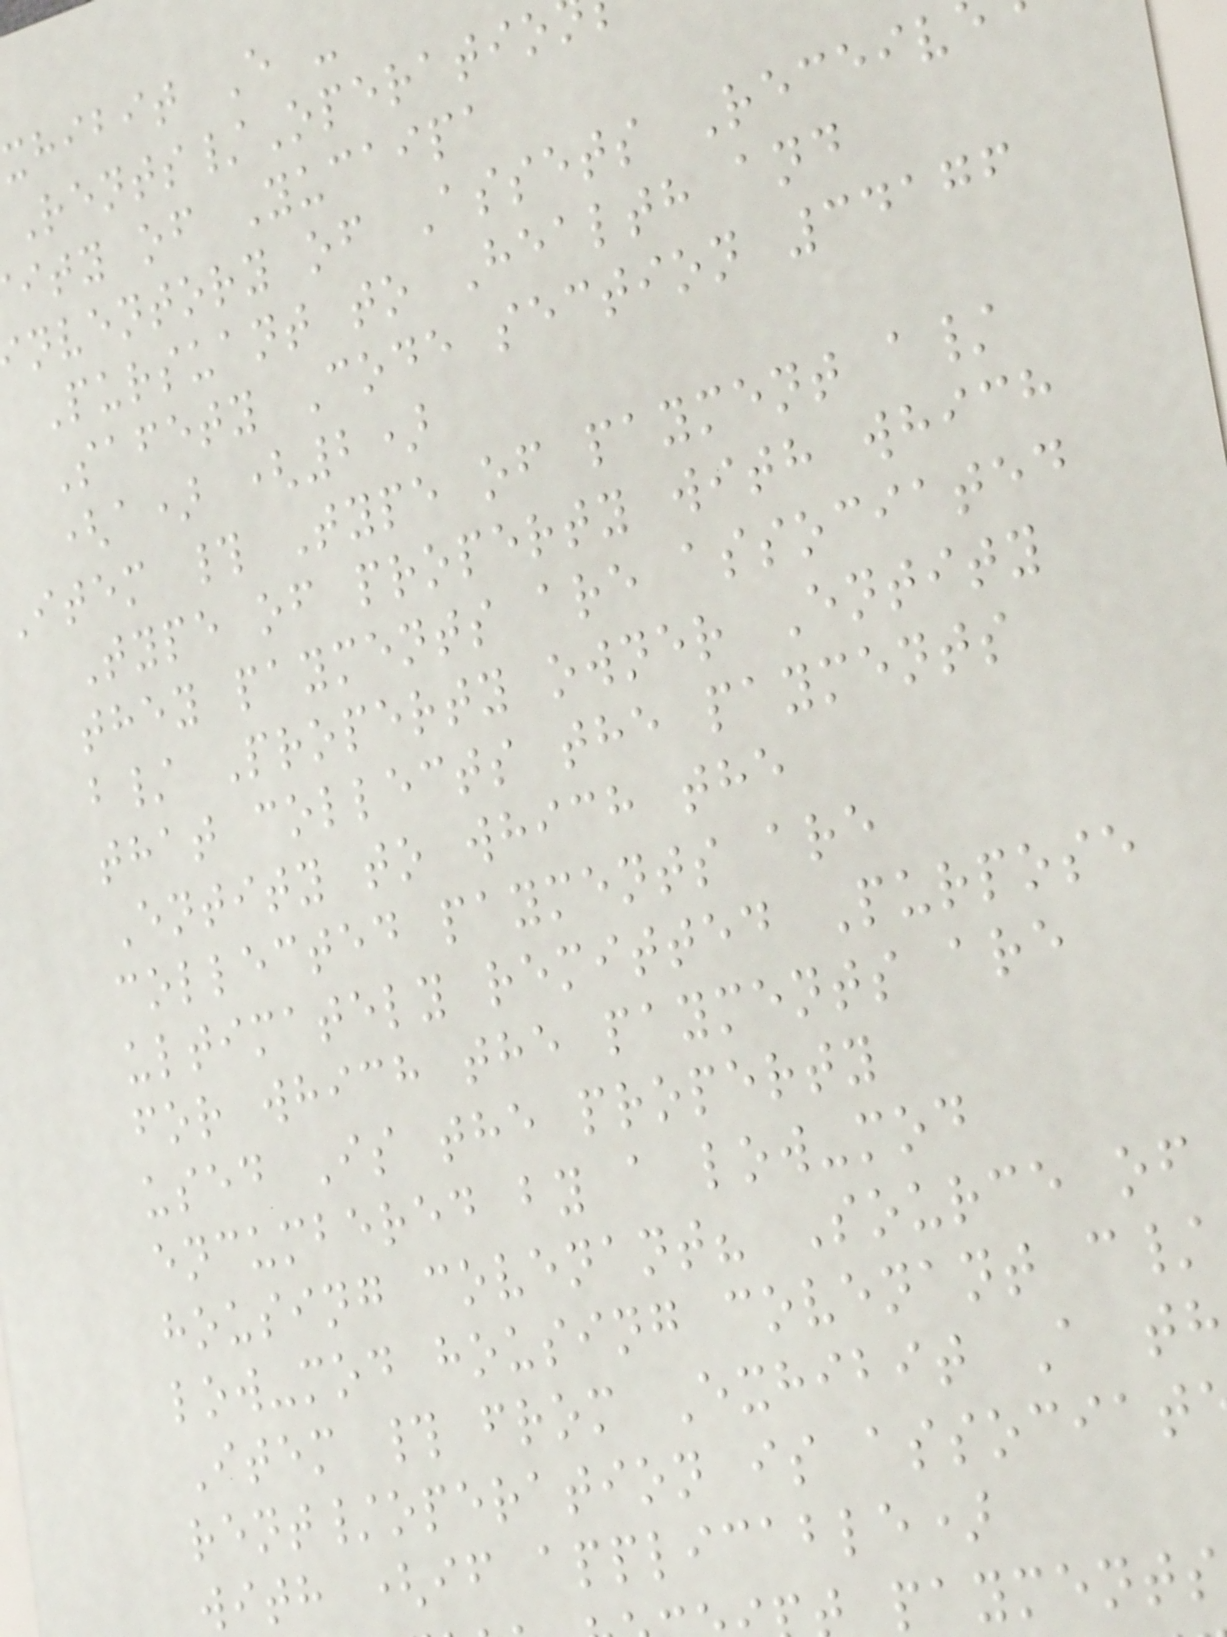xhibit E -
Rents/Operatio
ity of Yucaipa
nventory of Assets Receiv
Pursuant to Health and
Safety Code section 34176
(a) (2)
Item # Type of payment a/
Type of property with which
they payments are associated
b/ Property owner Entity
that collects the payments
Entity to which the
collected payments are
ultimately remitted Purpose
for which the payments are
used Is the property
encumbered by a low-mod
housing covenant? Source of
low-mod housing covenant c/
Item # from Exhibit A th
rent/operation is associat
with (if applicable)
payments
